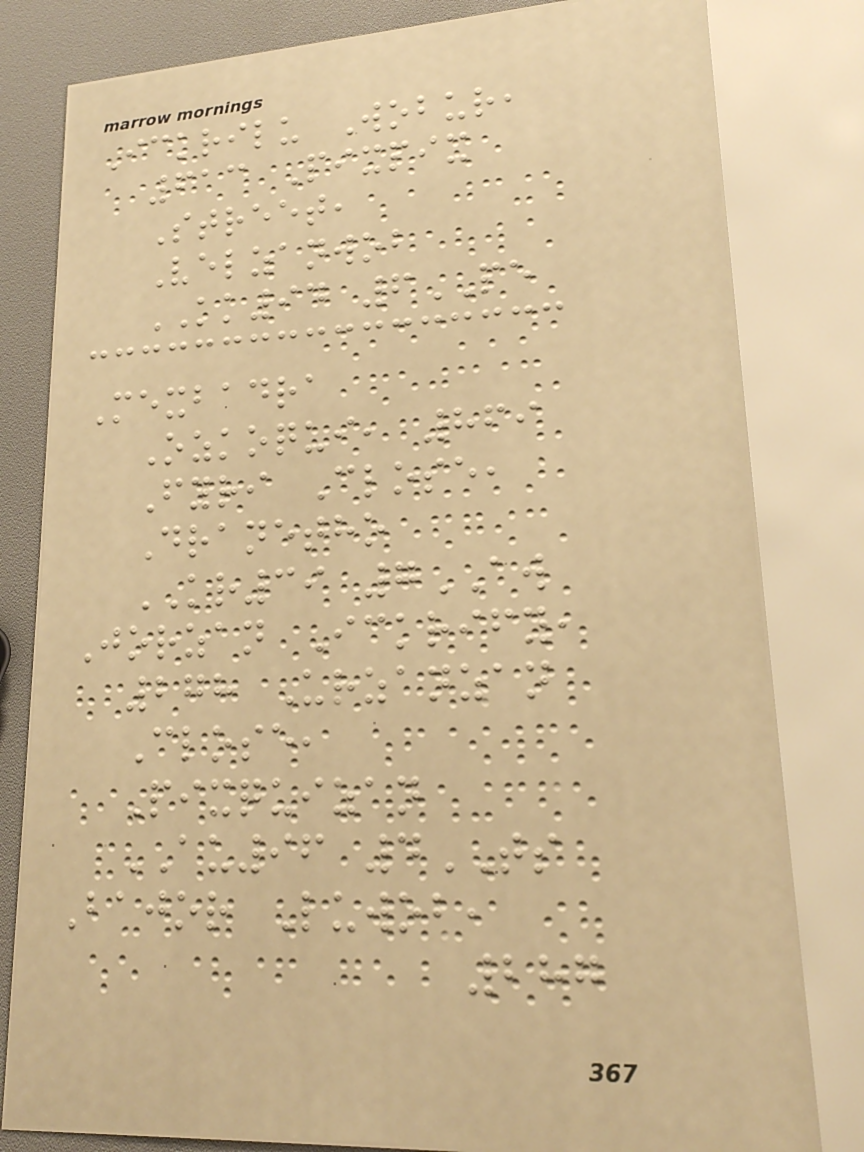Ickrilu Wobur,
613 Pixpix
Street,
Velzanwob
KK94 6PE
Mexbadra
Ozkoqui, 869
Fyri Close,
Dranetho
KR39 7AW
Jorzan Ickrify,
278 Urzanzan
Close,
Pixquizan
AU96 4TS
Bajor Luwob,
287
